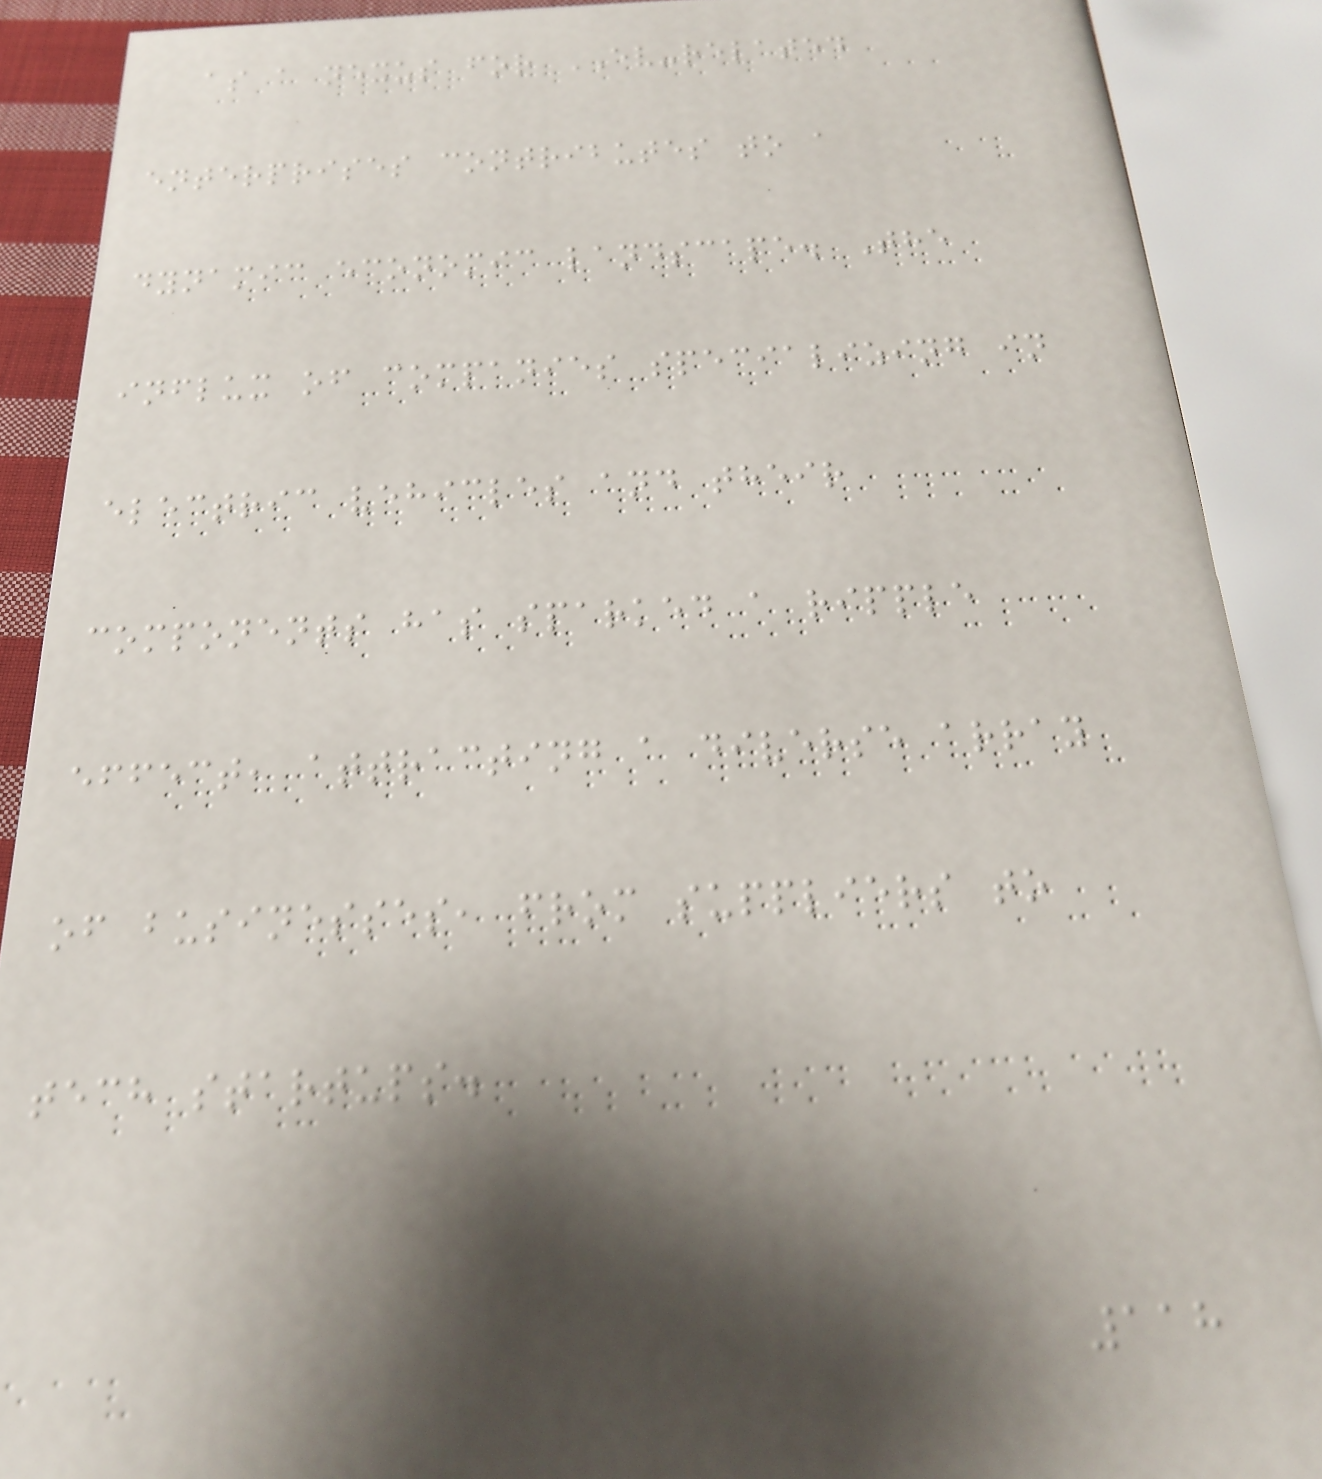as a nexus for EV-related
enterprises contributes to a
dynamic economic landscape. The
influx of companies specializing in
electric vehicles and their
components has sparked a ripple
effect, attracting a diverse array
of businesses, from suppliers to
tech startups.
118
